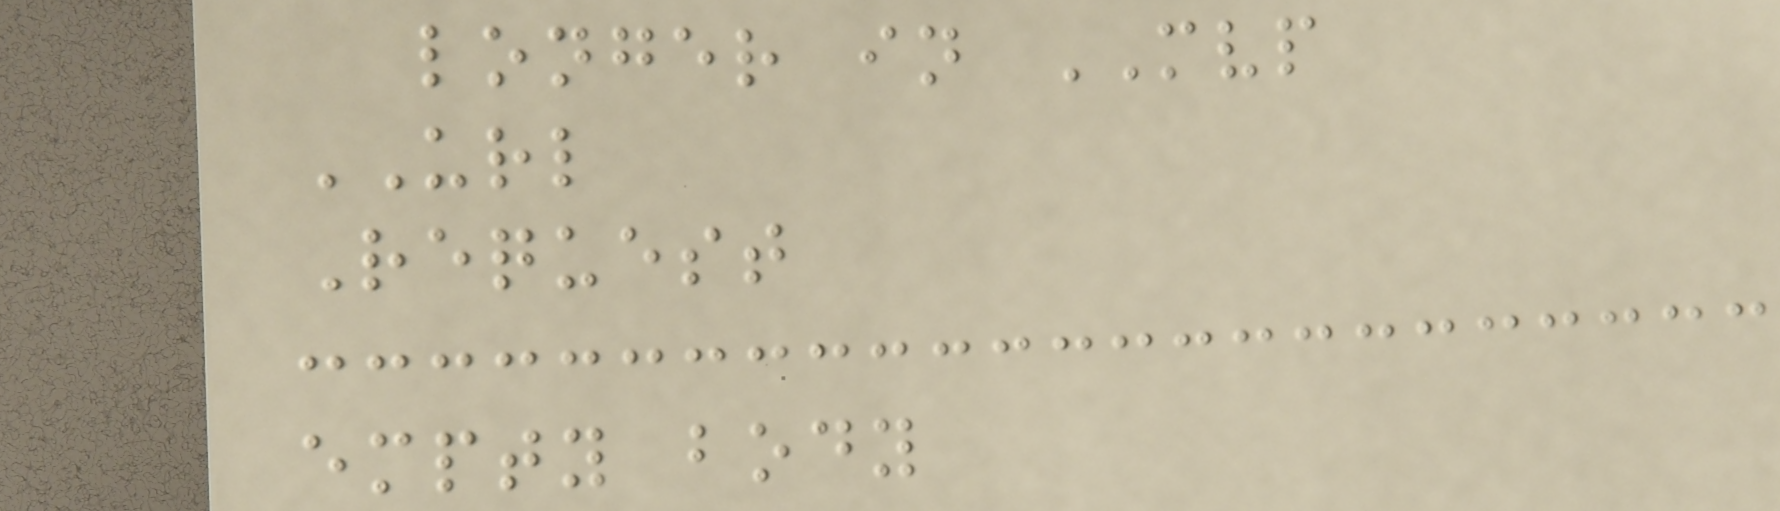longer in MVP
URL
Request
empty body
